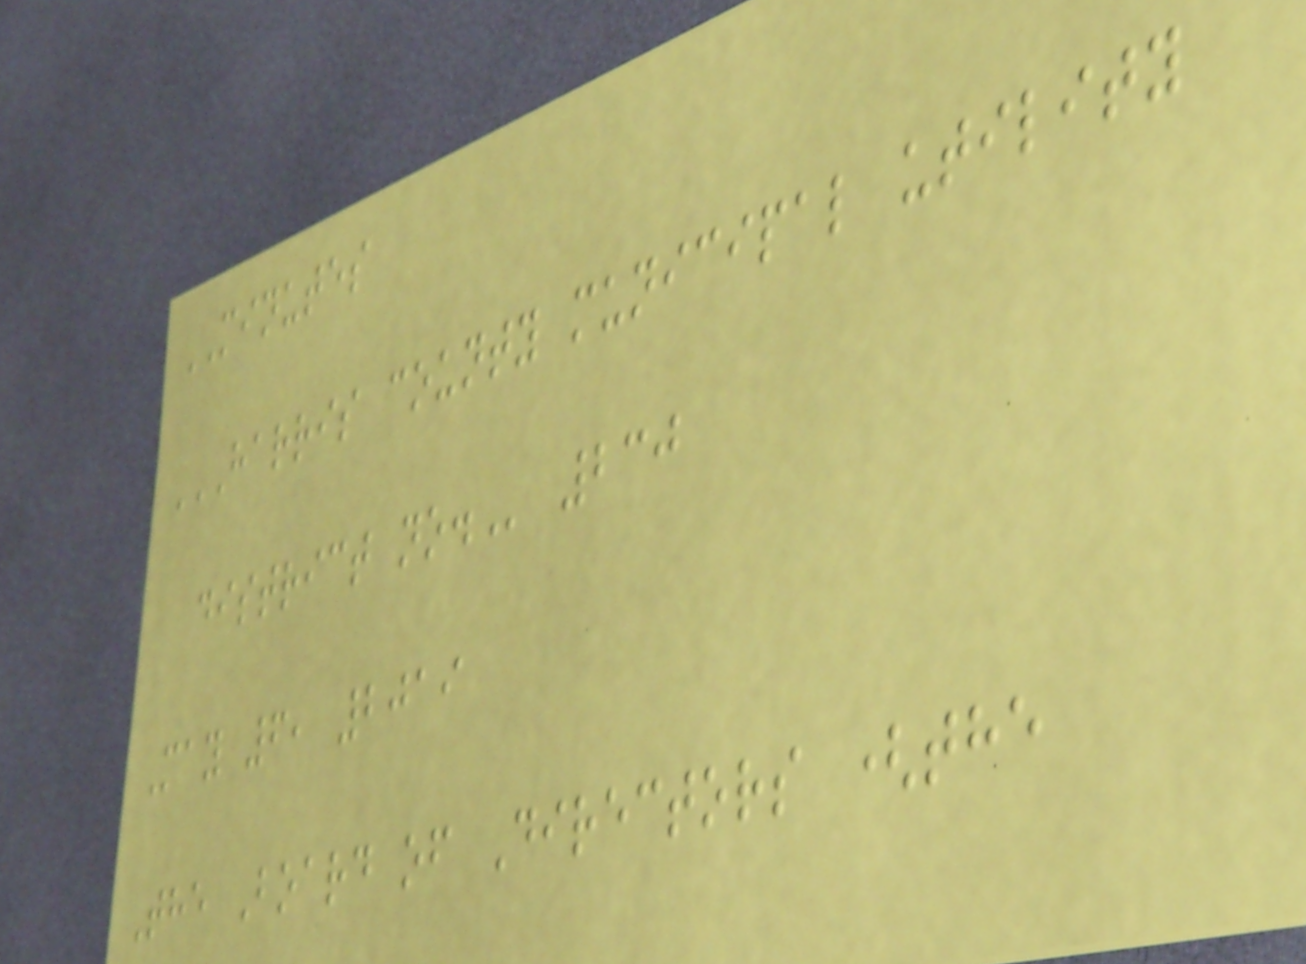MINUTES
HARRIS COUNTY MUNICIPAL UTILITY
DISTRICT NO. 230
May 6, 2019
The Board of Directors (the
